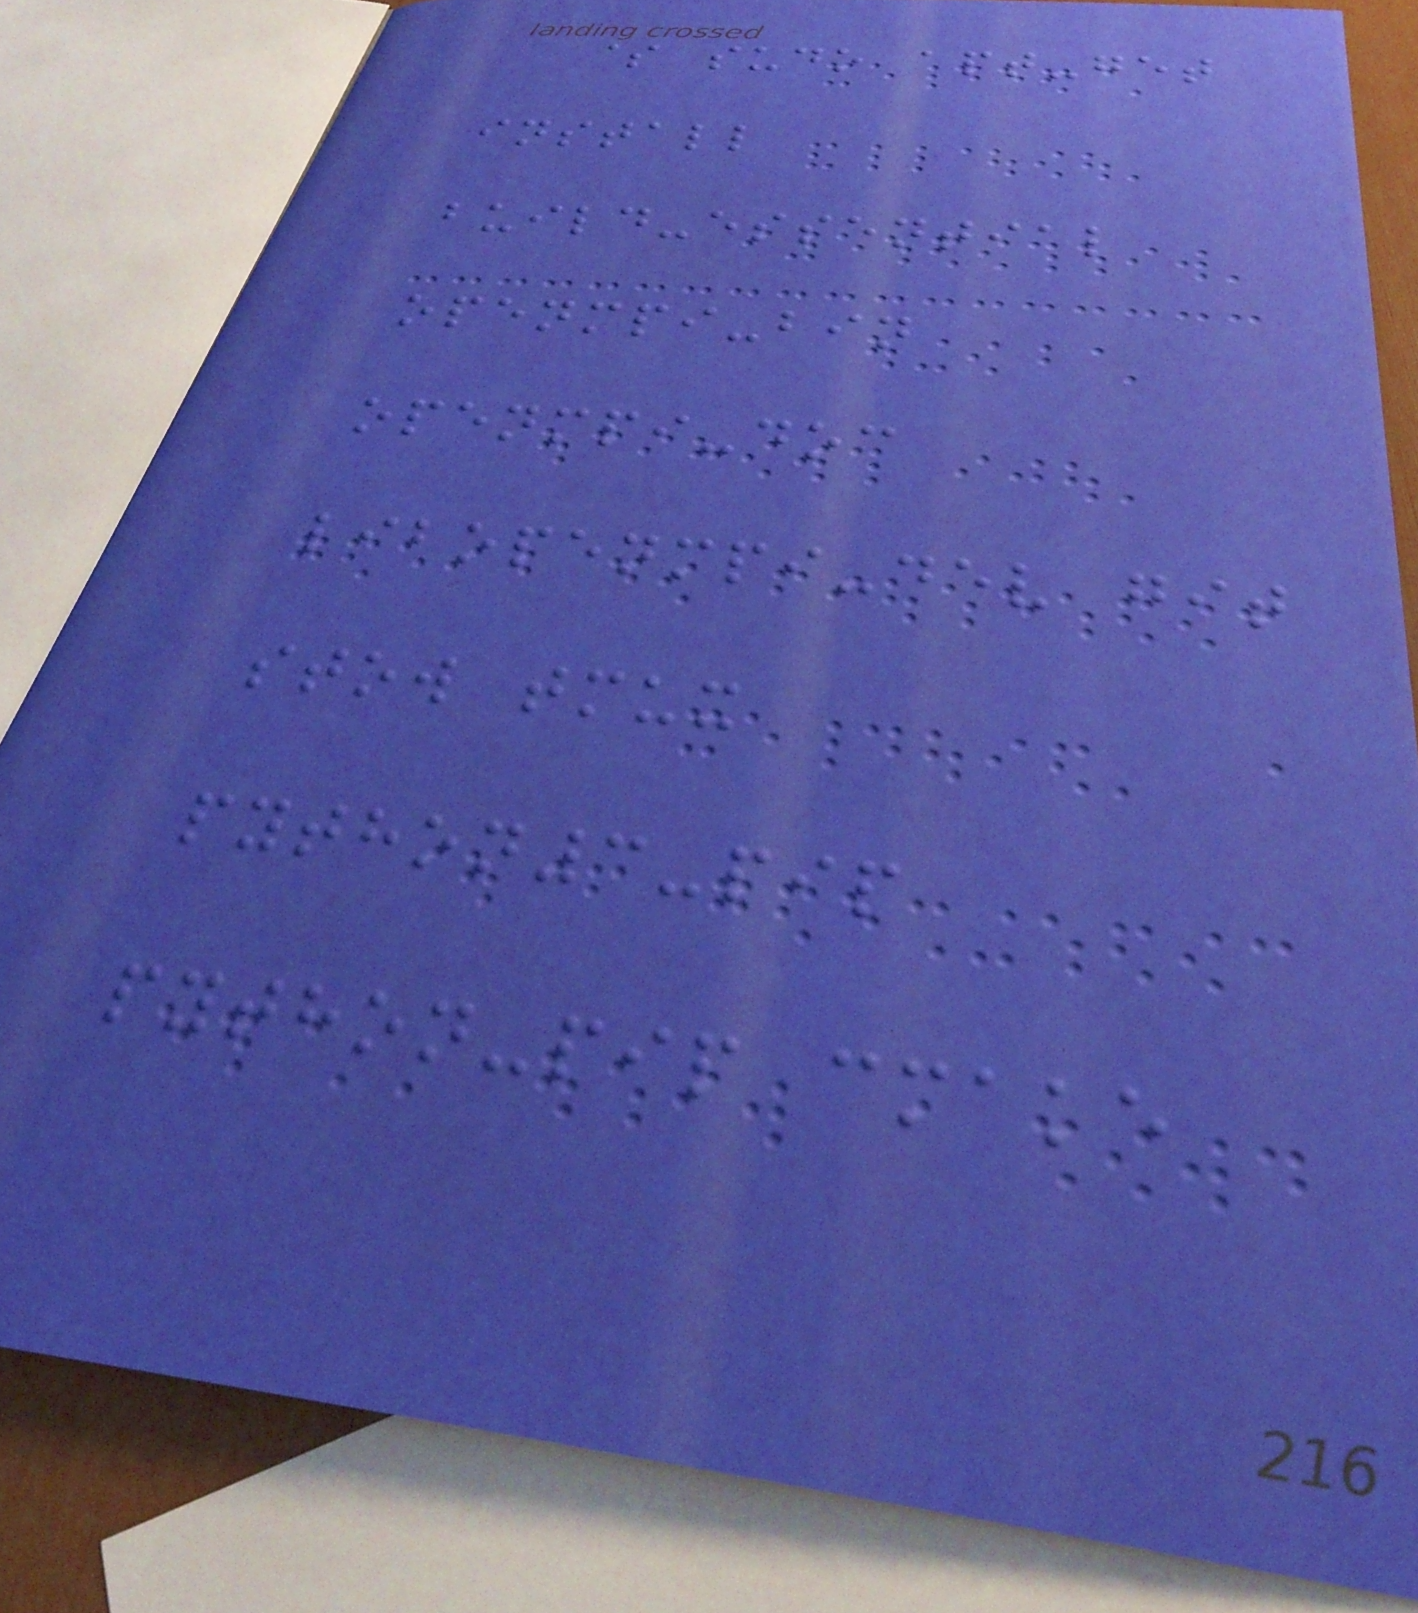$ sudo apt-get
install
build-essential
openmpi-bin
openmpi-doc
libopenmpi-dev git
stow tmux
python3-pip
python-pip cmake
